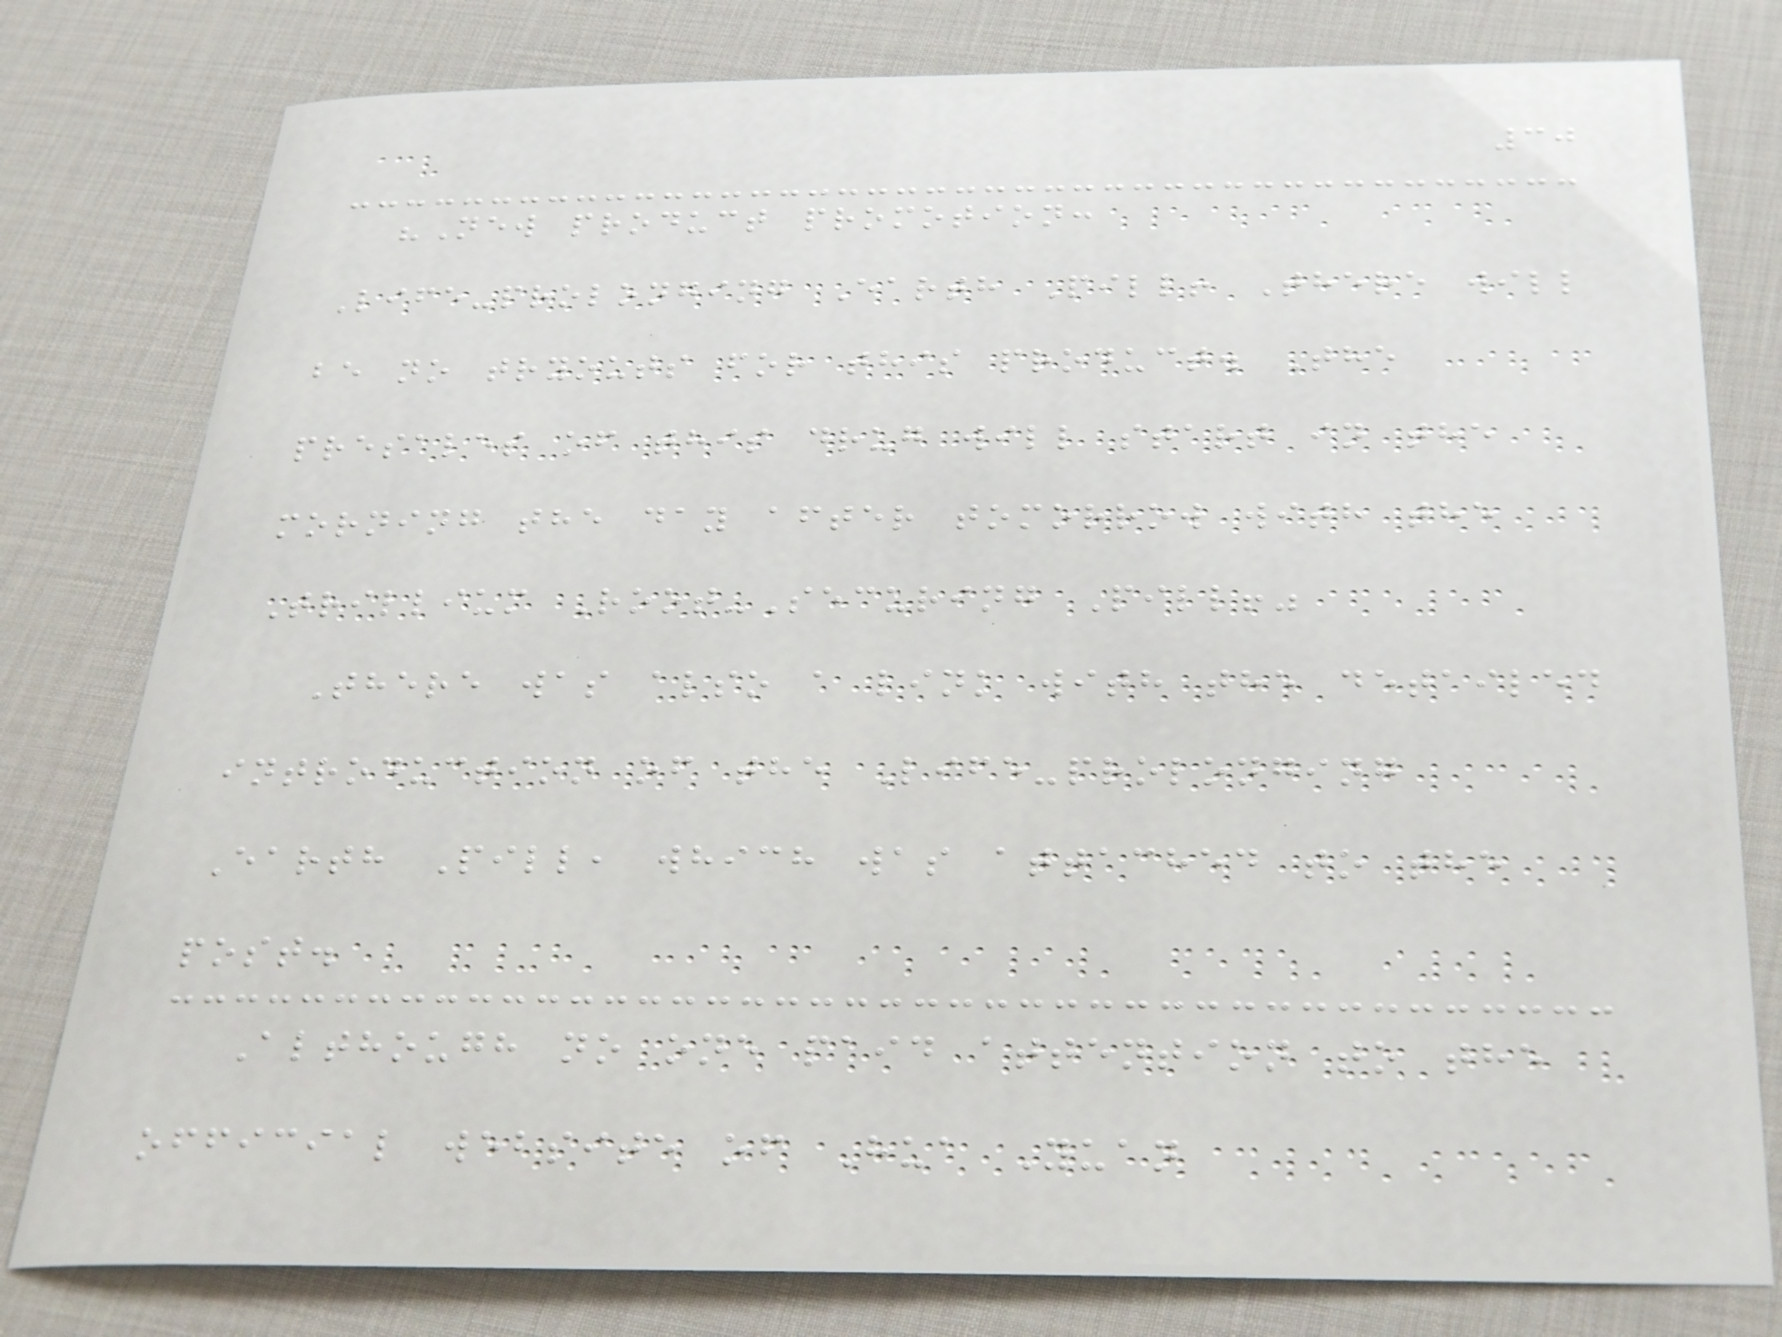30
"New product promotion:
Life-prolonging Earth Pill! There will
be no tryouts for this product. The
presales of this drug will start in the
morning the day after tomorrow with the
Trillium Root-Securing Pill!"
There was also a link with the detailed
introduction of the Life-prolonging
Earth Pill, which was attached to the
post.
Although no one paid attention to the
official website of Hua Yuan
